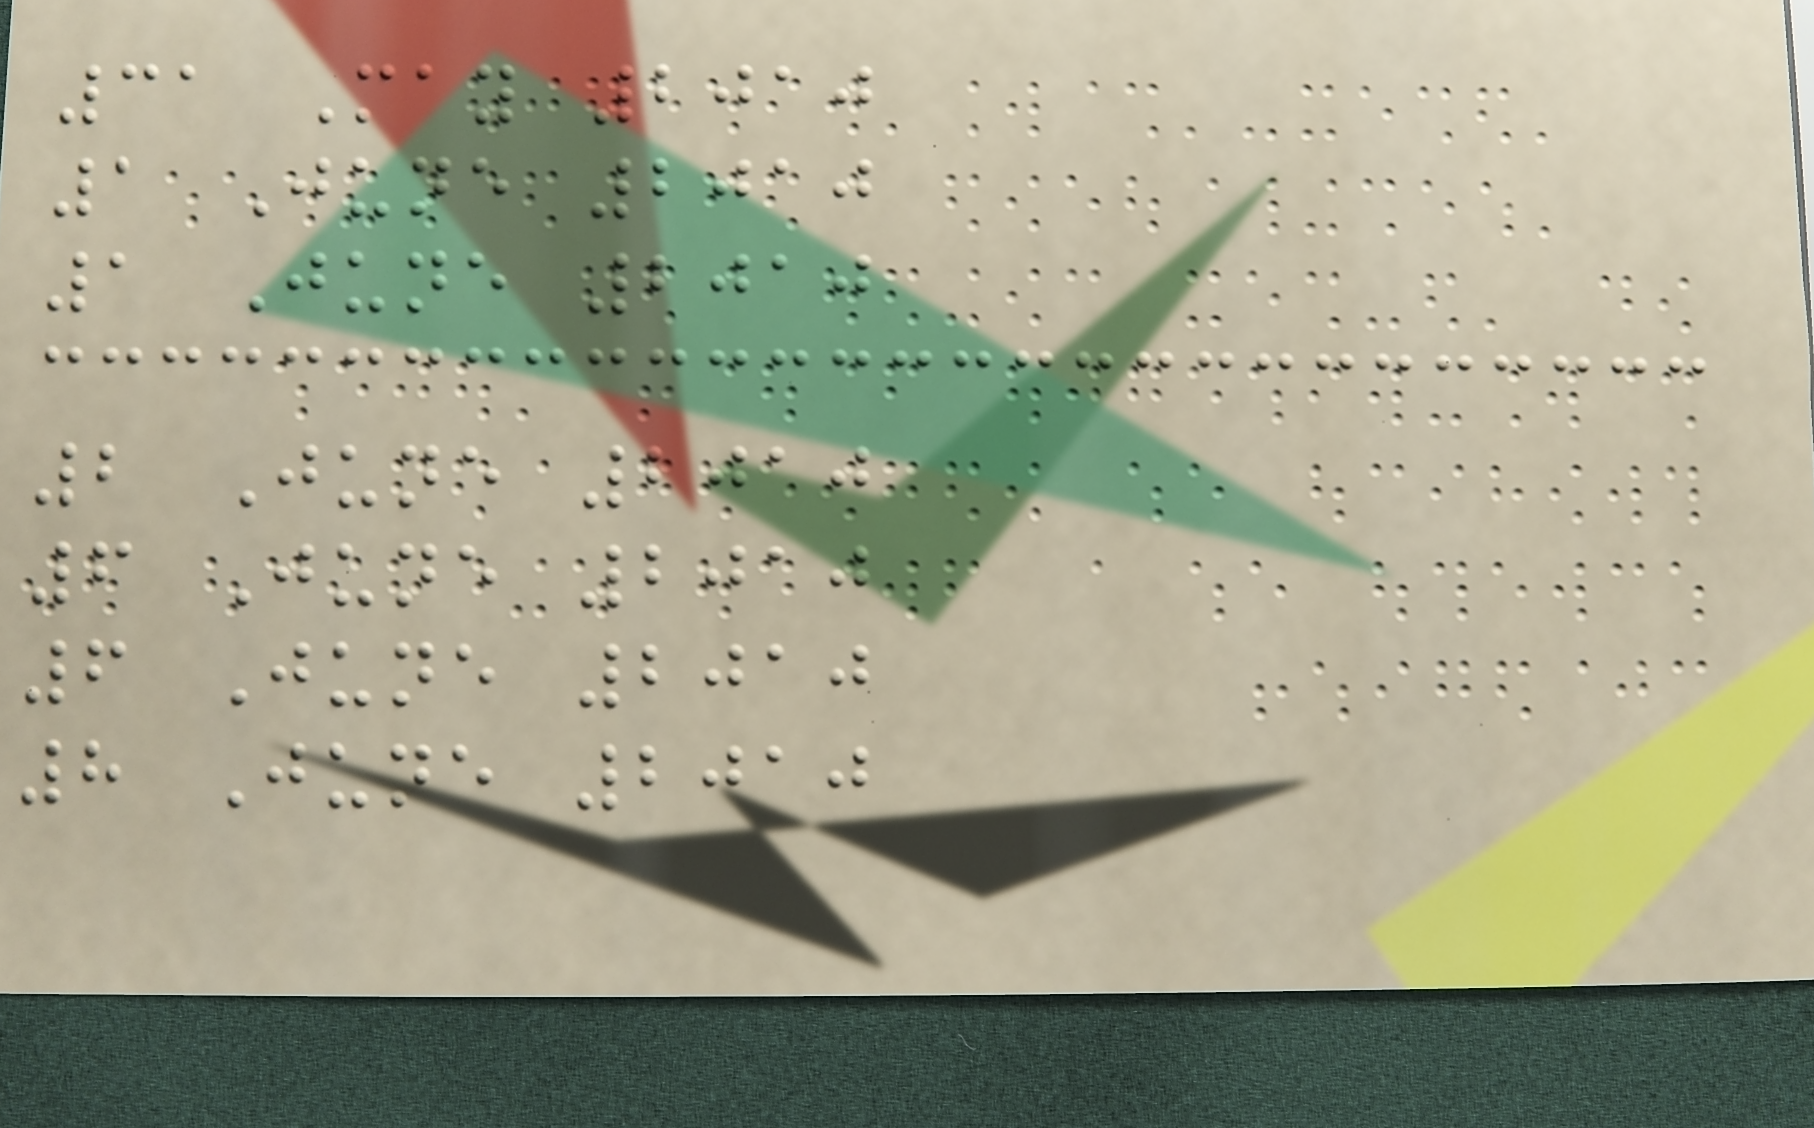31 May 2010
1 June 2010
1 June 2010
2 June 2010
6 June 2010
6 June 2010
8 June 2010
